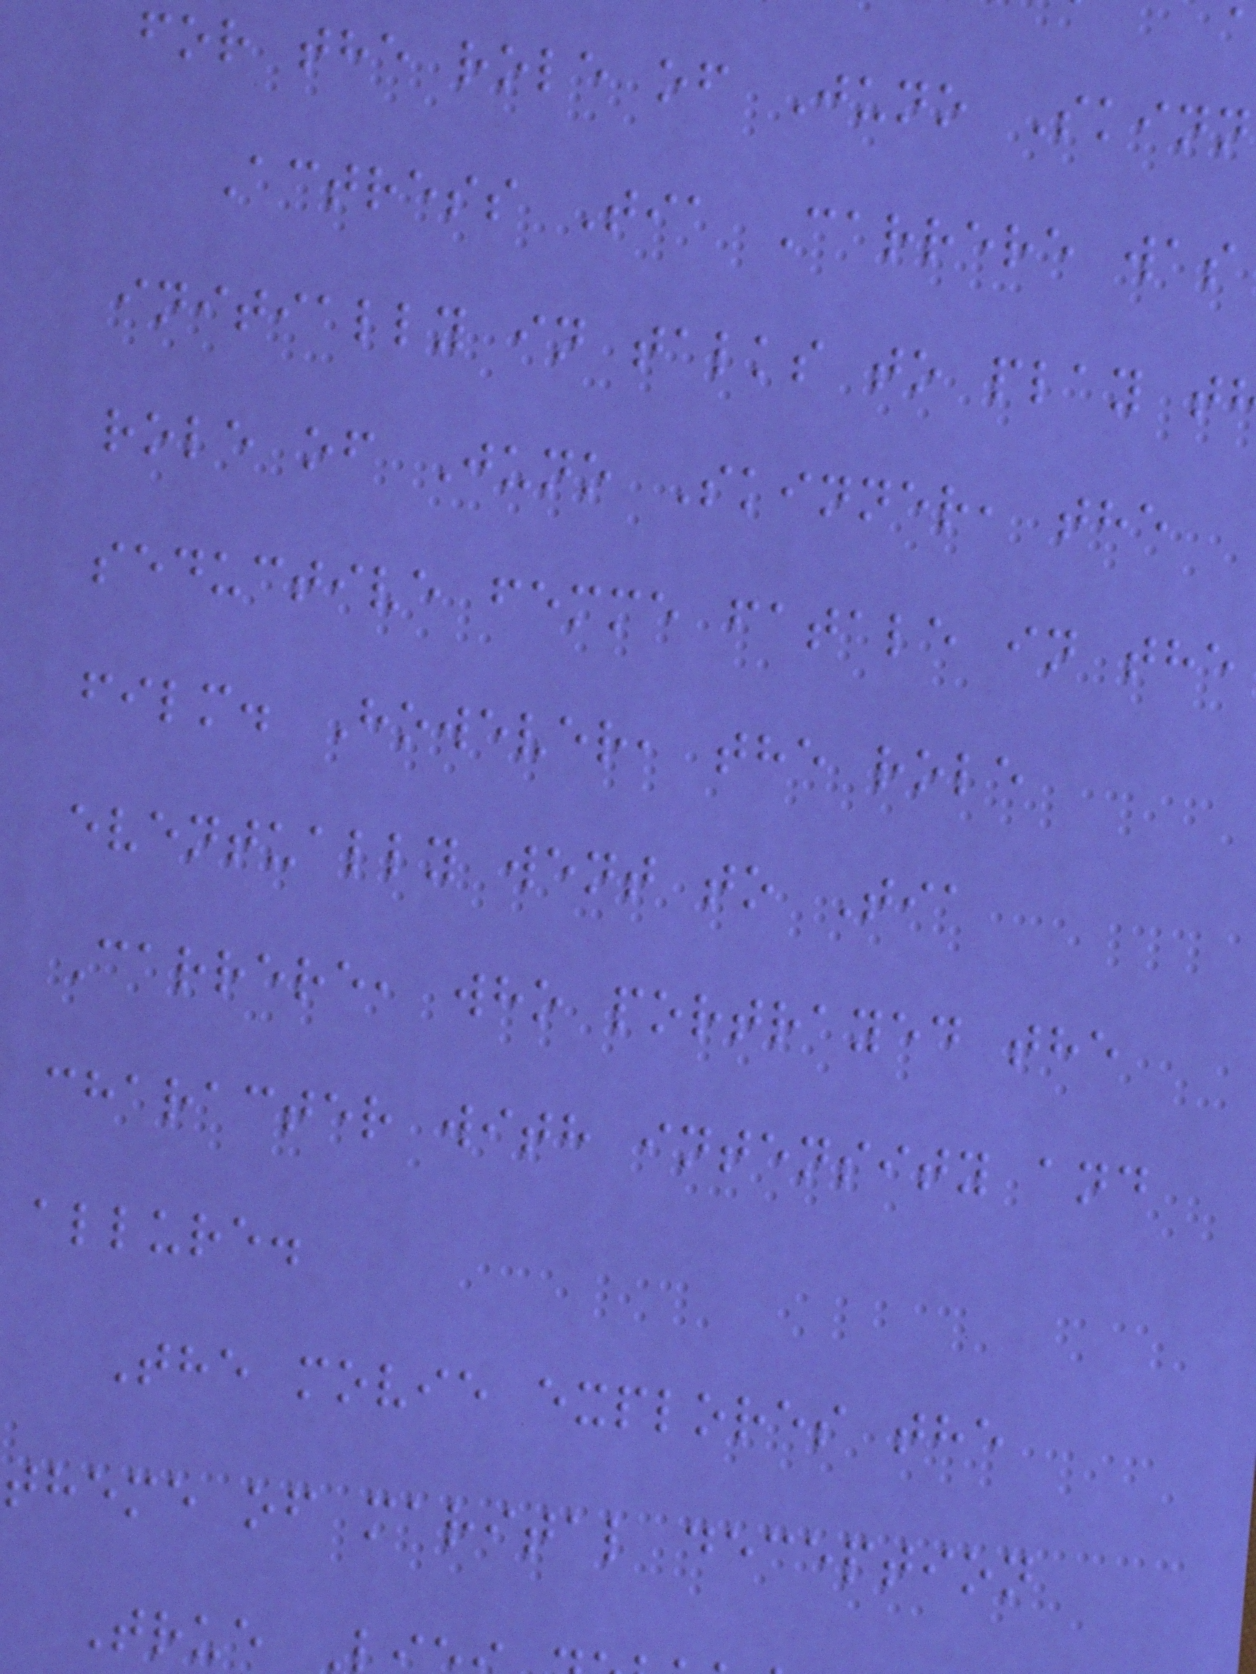for the role of Juno Skinn
Actress Tia Carrere was
initially in talks to play t
role of Juno Skinner, the
seductive femme fatale in the
film. However, the role
eventually went to Tia
Carrere, who portrayed the
character with intensity and
allure.
The movie explores the
theme of marital deception
